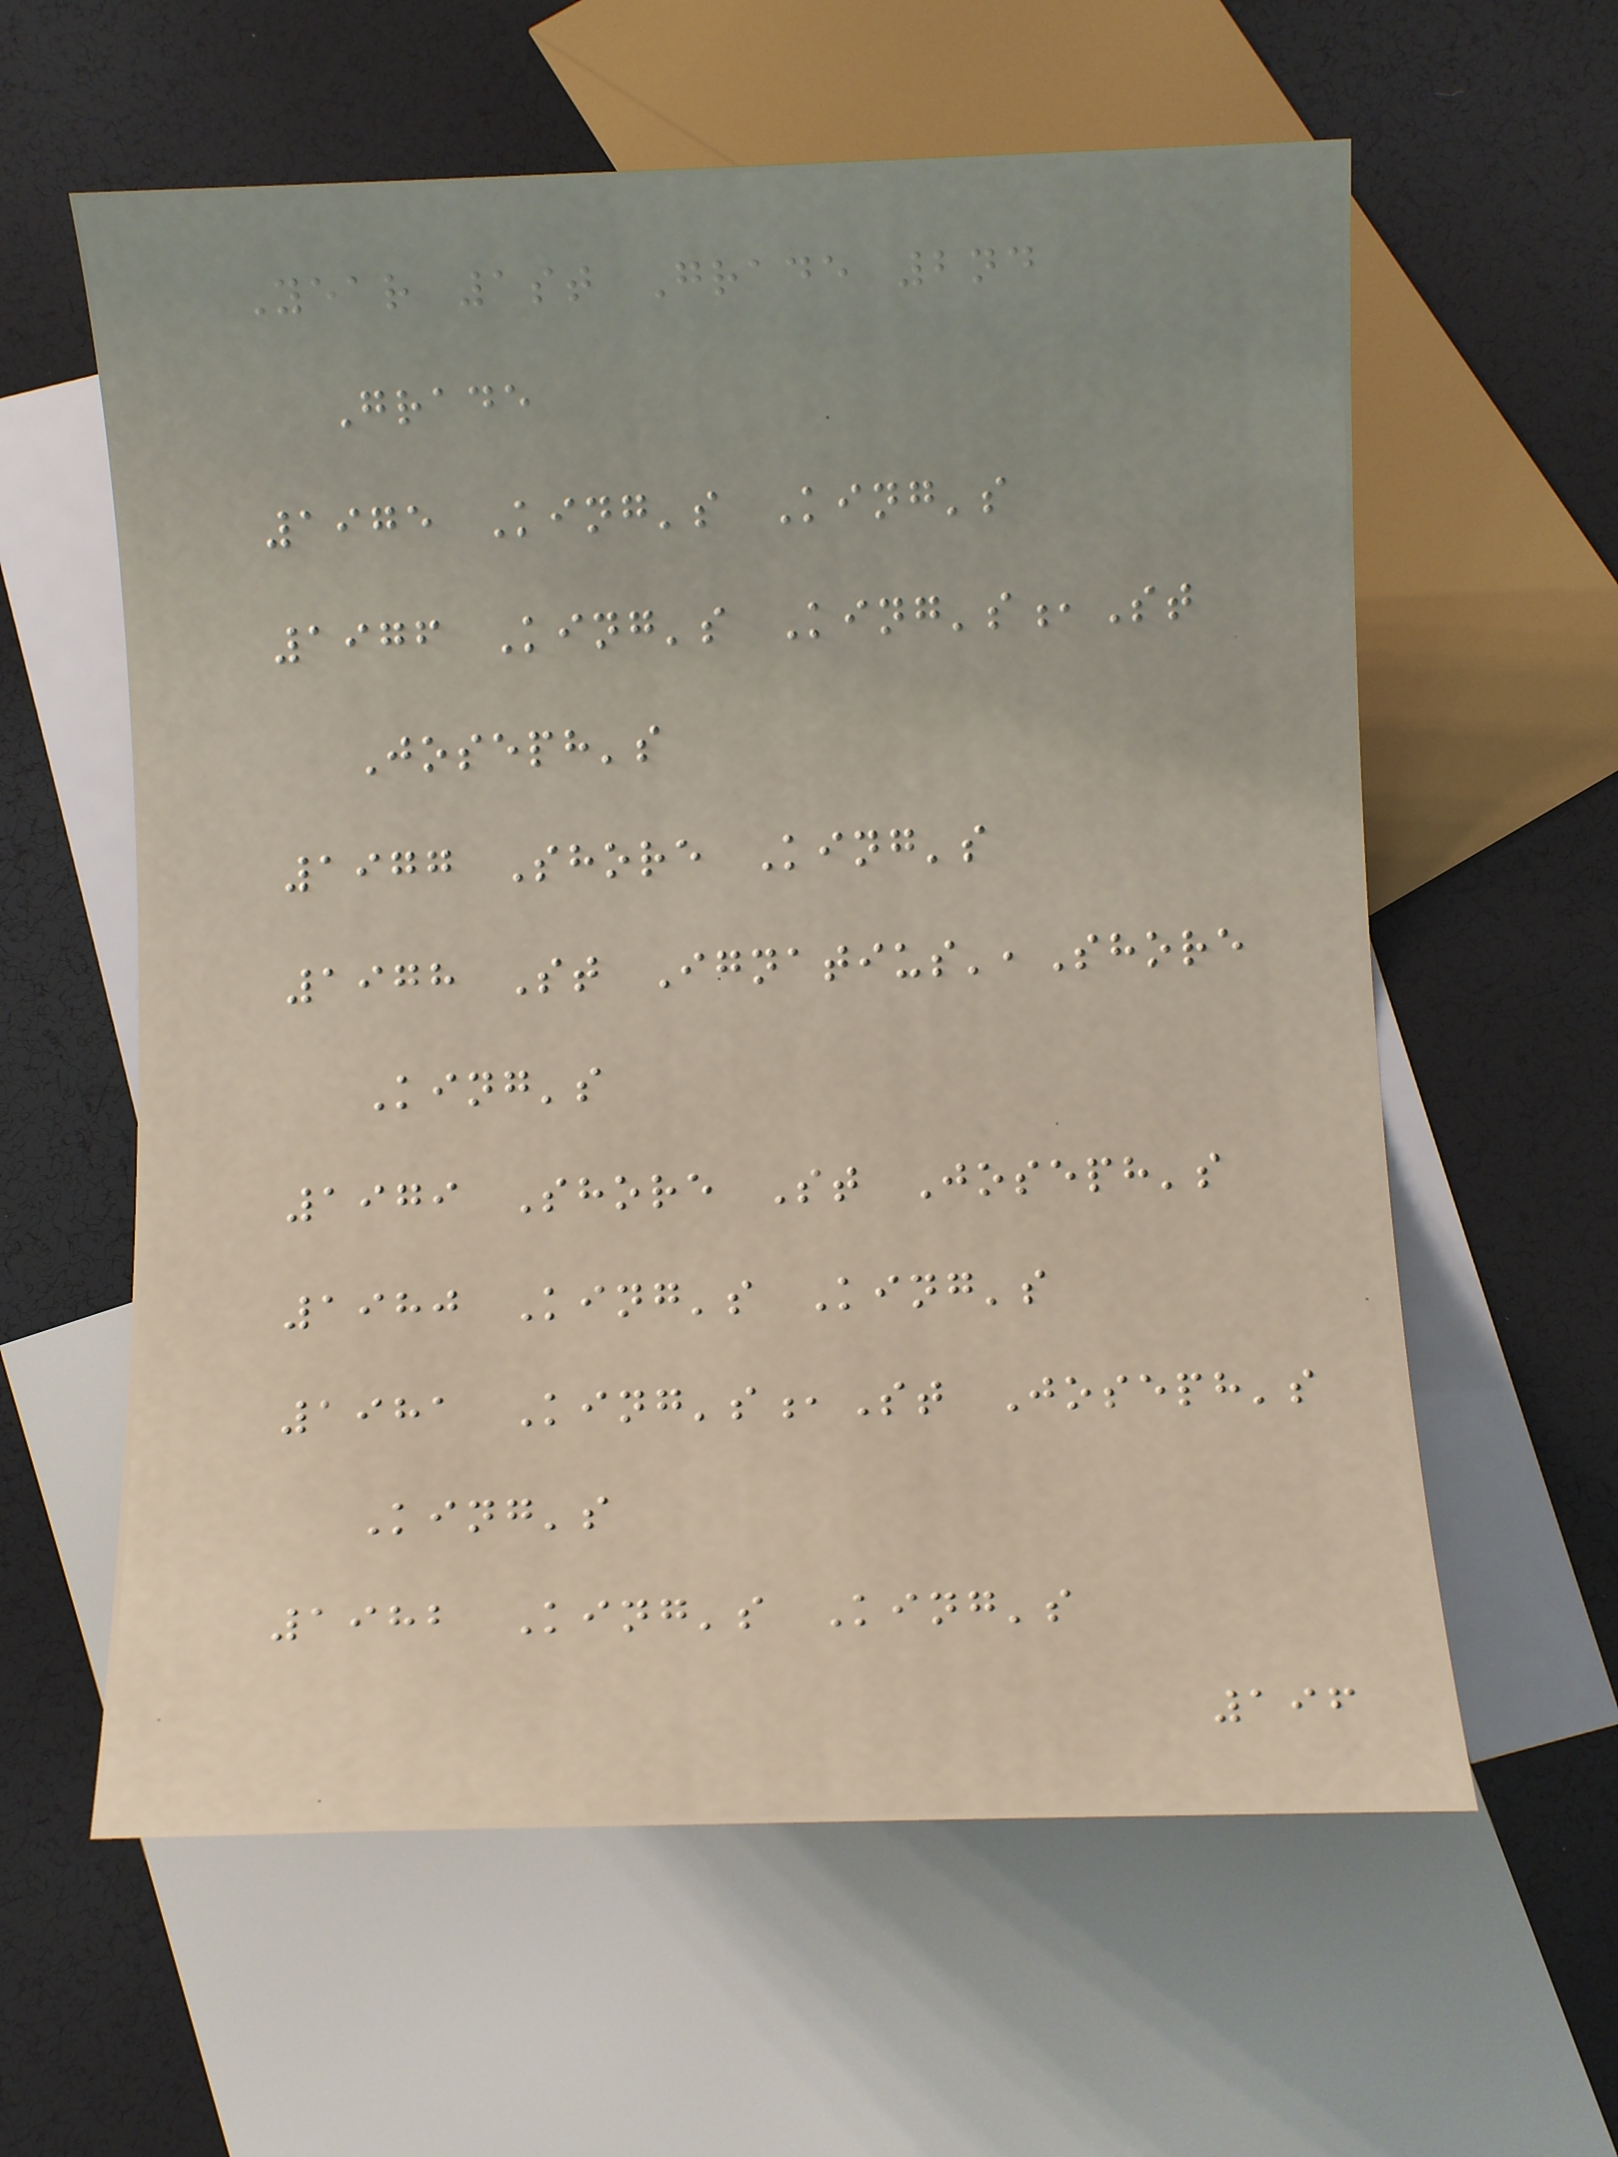Year 1st Grade 2nd
Grade
1975 King's King's
1976 King's King's,St
Joseph's
1977 Shore King's
1978 St Ignatius',Shore
King's
1979 Shore St Joseph's
1980 King's King's
1981 King's,St Joseph's
King's
1982 King's King's
196
